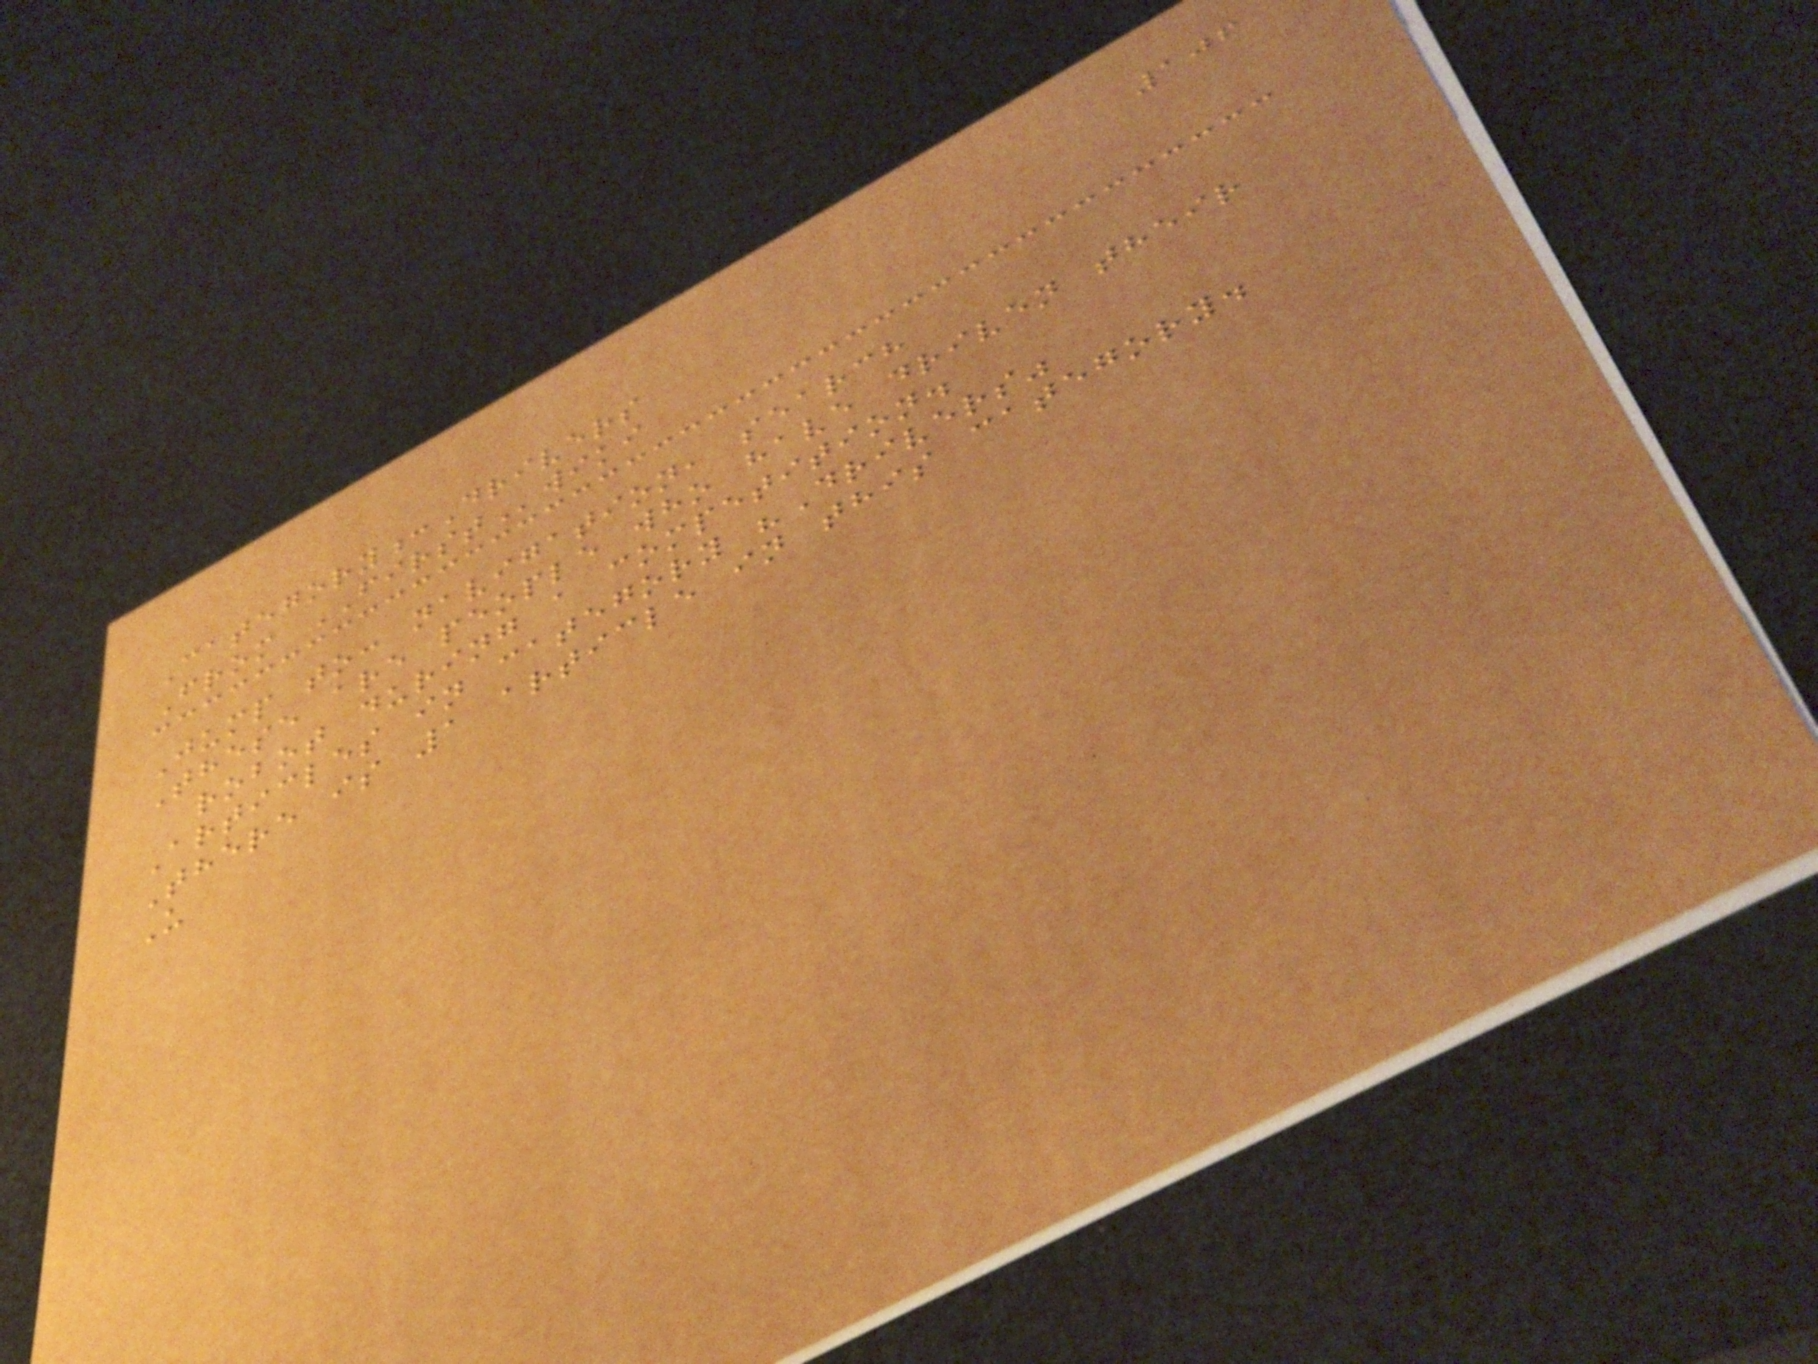106
Category:Drivers
From FIRSTwiki
Jump to: navigation, search
These are people who have driven their
robot during a competition.
Articles in category "Drivers"
There is 1 article in this category.
U
